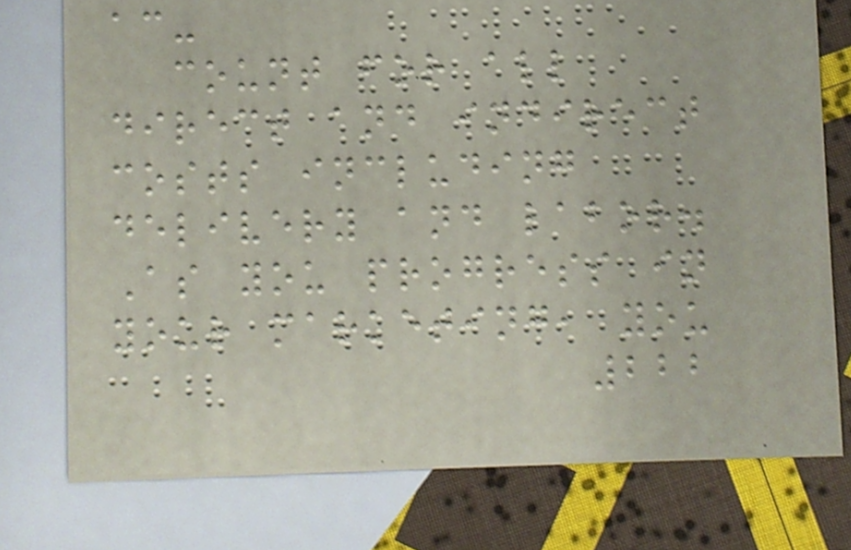ac-
count for all
direct and indirect
costs including
delivery and labor.
As you progress in
your marketing, you
222
